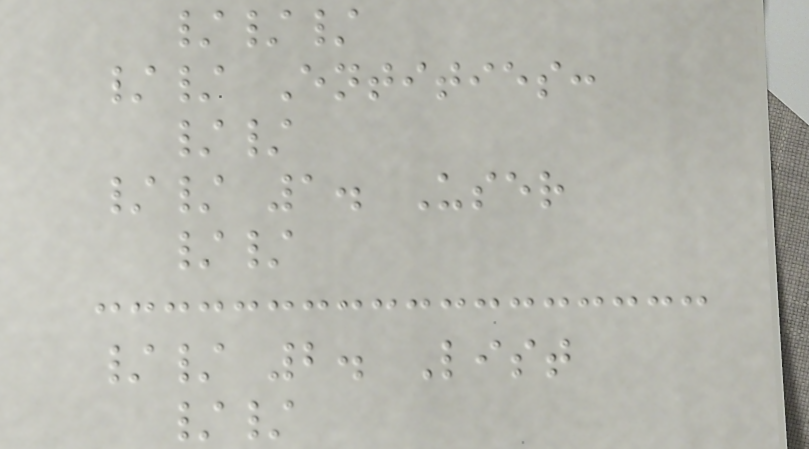///
// Entities:
//
// 1. User
//
// 2. List
//
